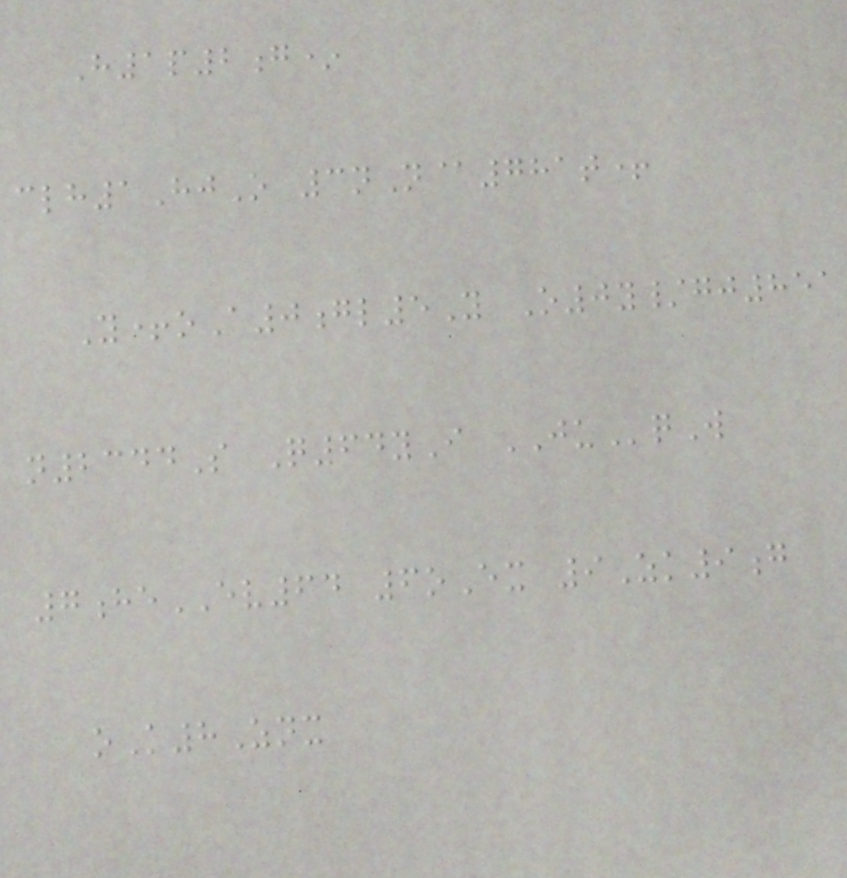H1p2g*
clh1HjO 3nN@781t+
Y+oA0gl5Y O0y/gj851
n2344S Q64yI JUqW
7heEV64 6oEx 9Zk9g
oK8Znx
